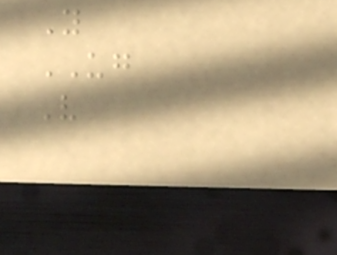Y
UG
V
